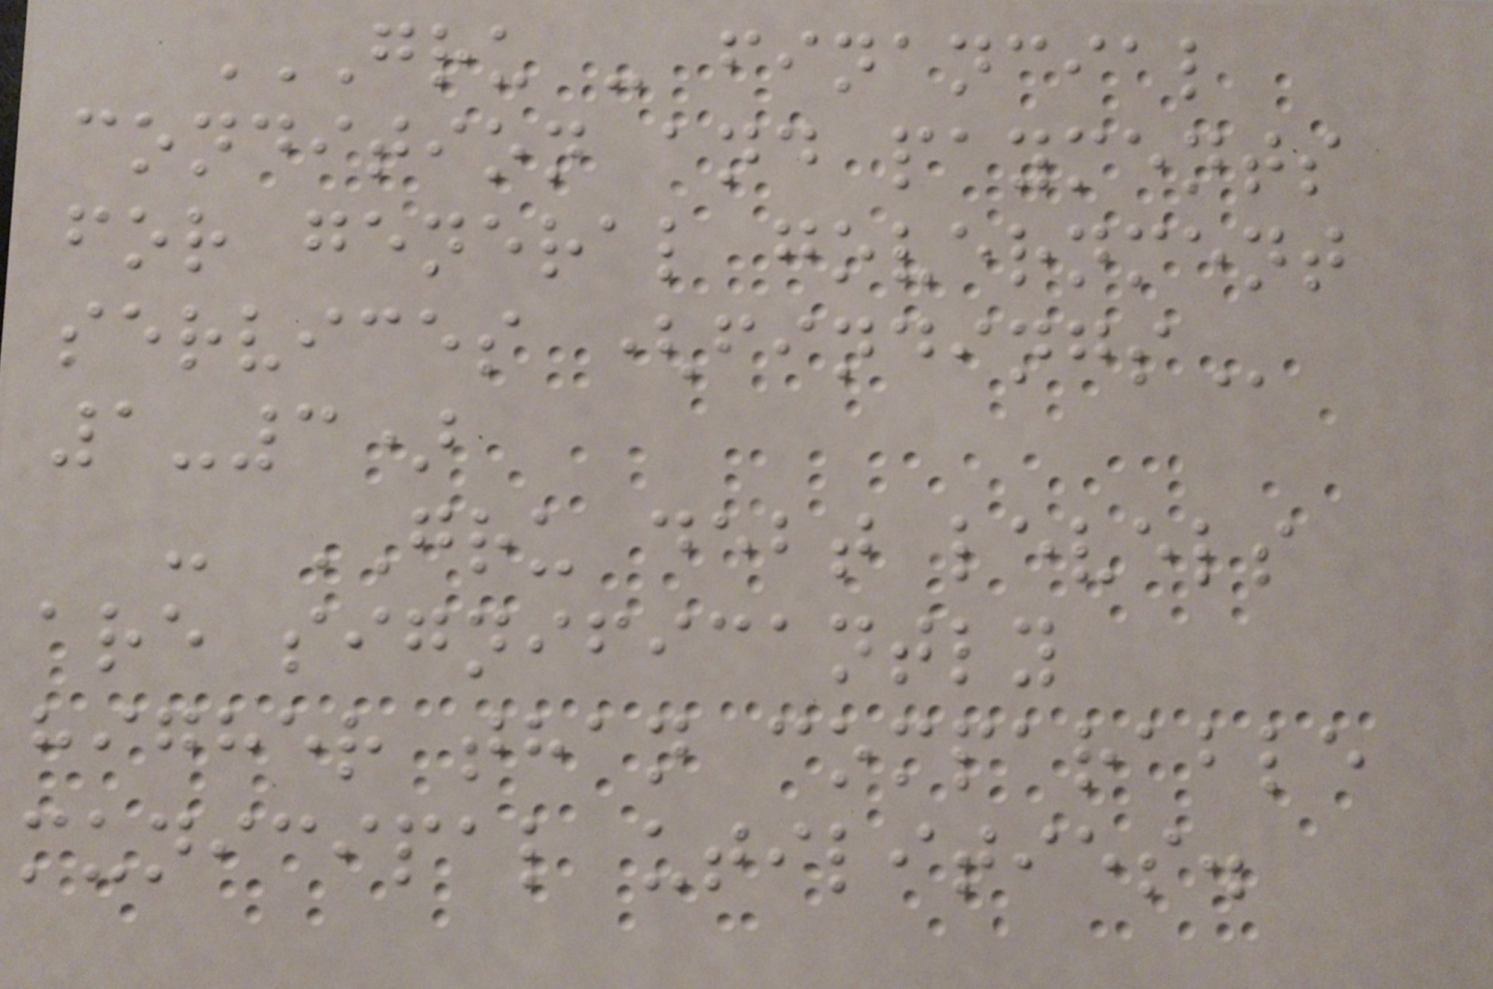GRU - FINANCIAL
CONDITION AND PAYMENTS
FOR GENERAL GOVERNMENT
SERVICES (FINDINGS
1-3)
- GRU debt levels
are significantly
higher than comparable
municipal utilities.
